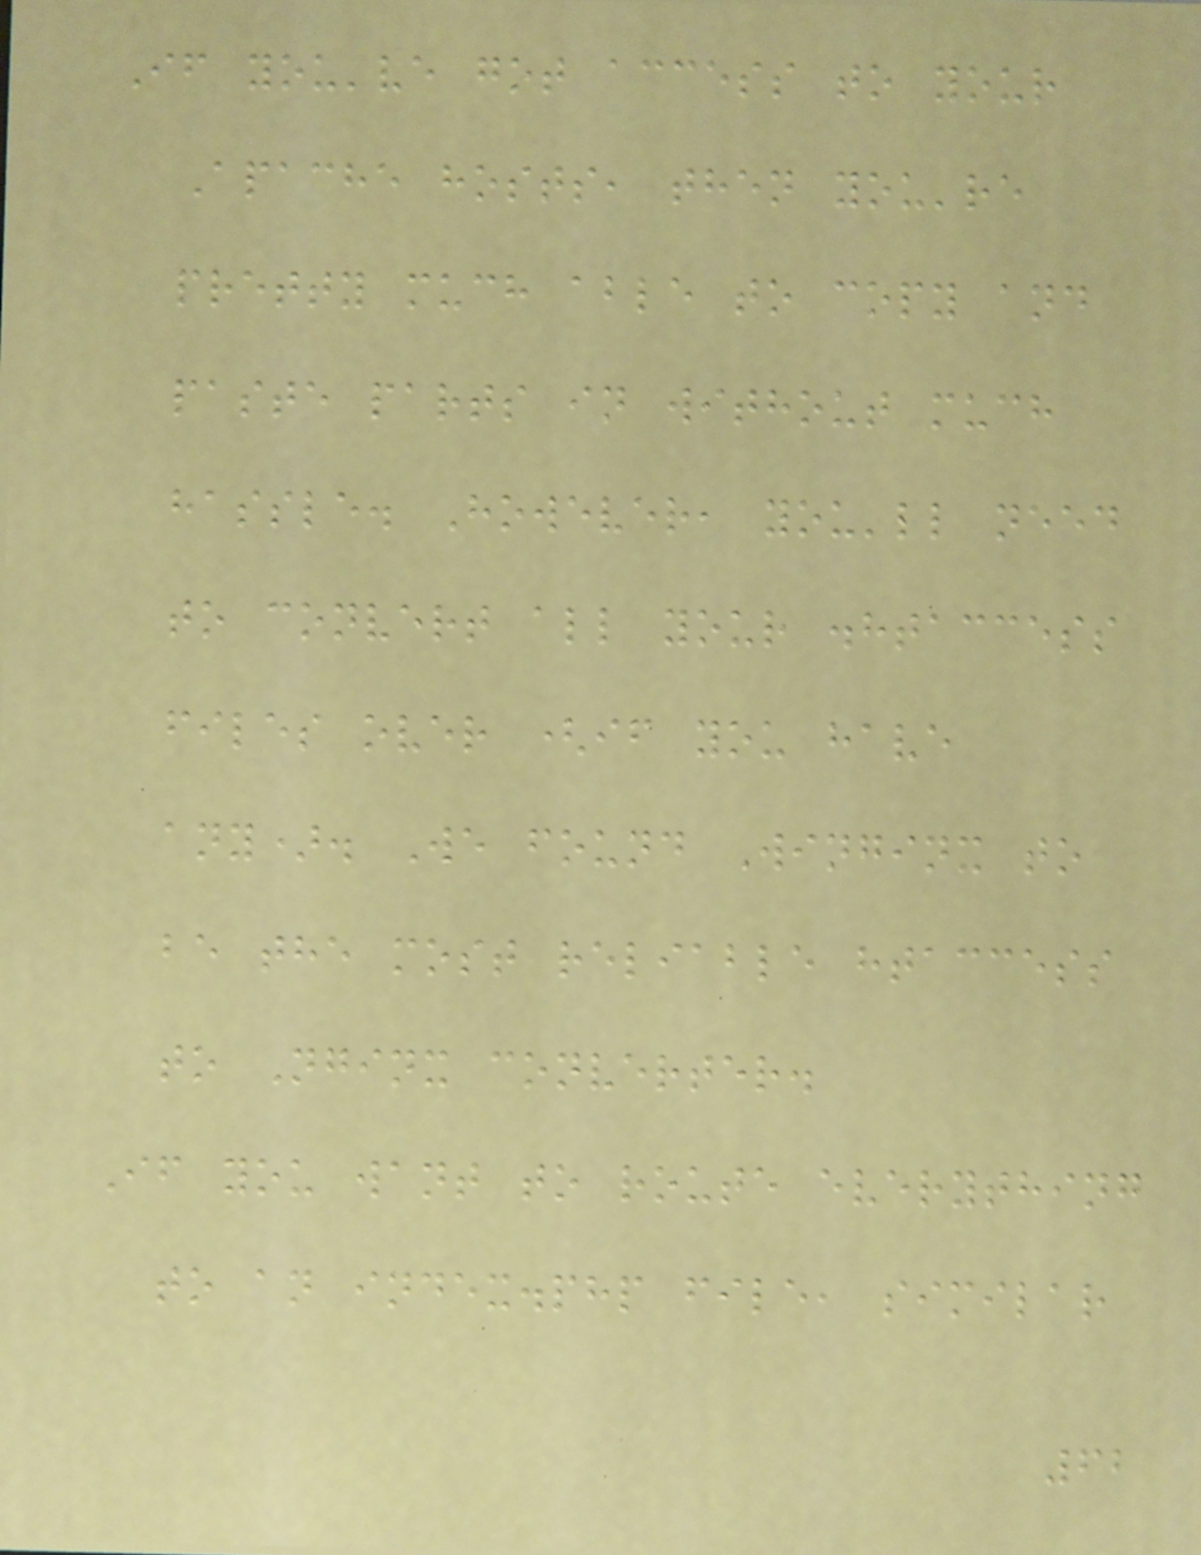If you've got access to your
Apache hosts, then you're
pretty much able to copy and
paste parts in without much
hassle. However, you'll need
to convert all your .htaccess
files over (if you have
any). We found Winginx to
be the most reliable htaccess
to Nginx converter.
If you want to route everything
to an index.php file, similar
62
